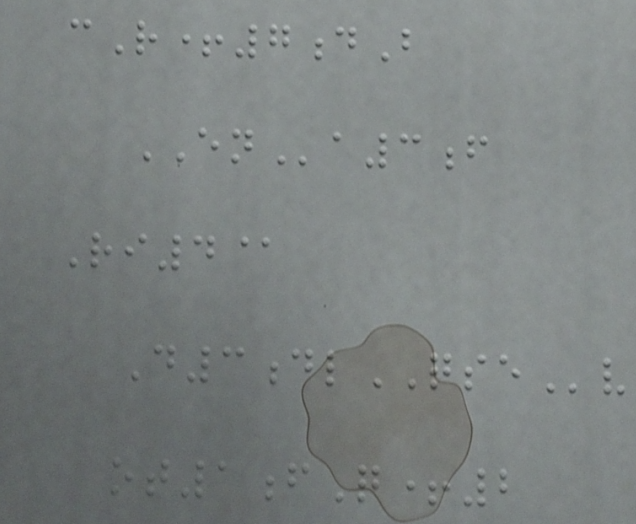cR+7dB
ENa3f
Ri4@
D3dlQSEv
ot1fQ+2
